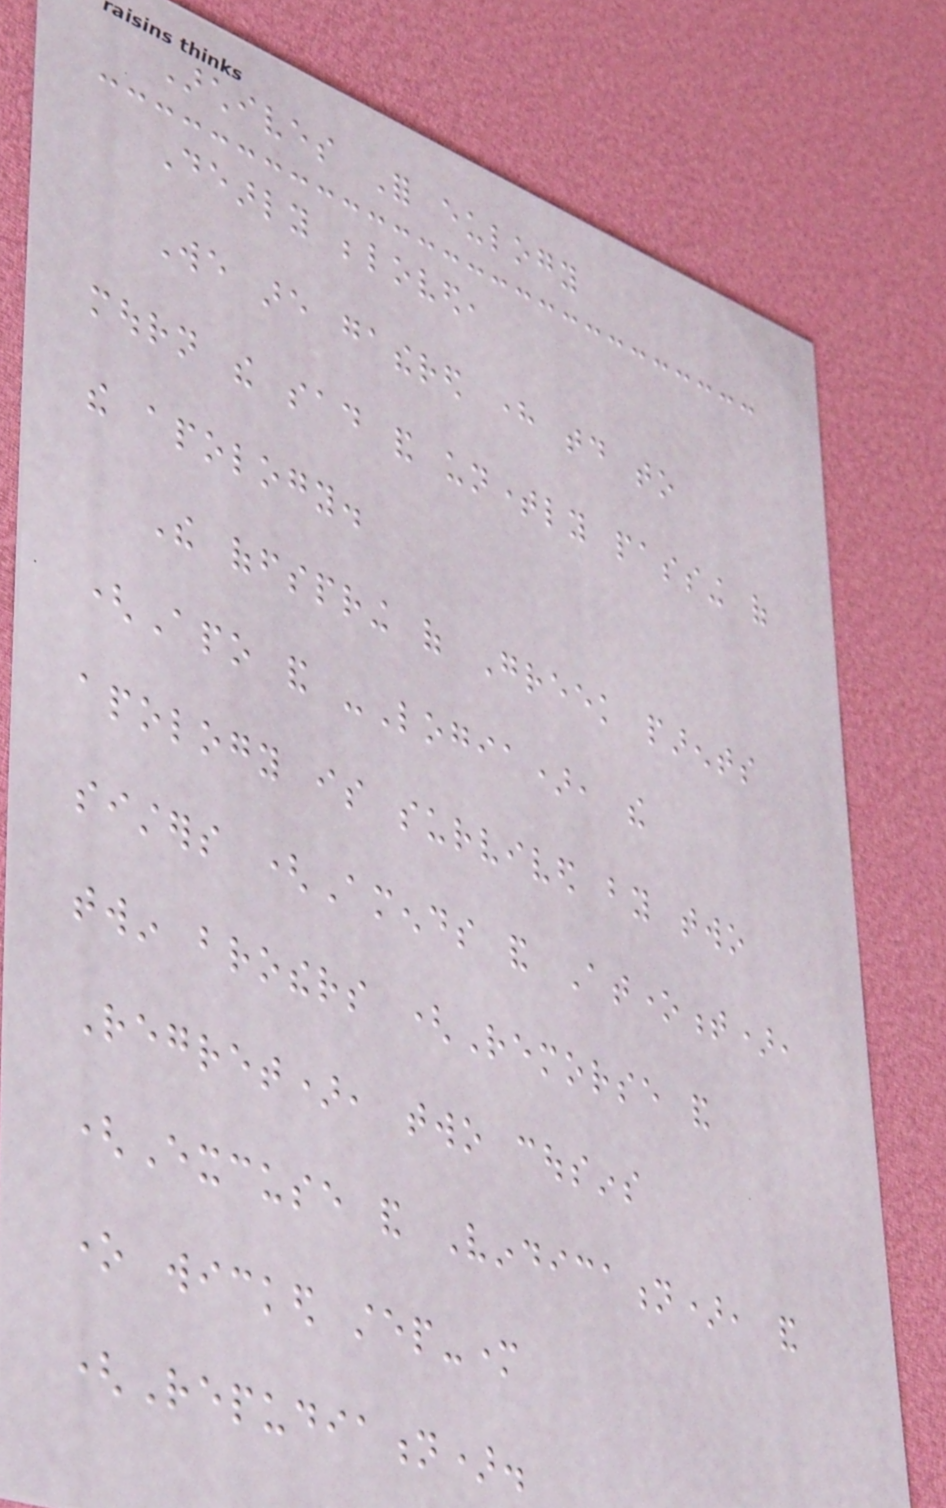Archives For eulogy
Dearly beloved,
We are gathered here today to
mourn the sad and untimely passing of
the apology.
The offspring of Greek parents
(Apo and -Logia), the
apology is survived by two
sisters (Amends and Atonement),
twin brothers (Remorse and
Regret), two cousins
(Excuse and Vindication), and
one wicked step-mother
(Repudiation).
